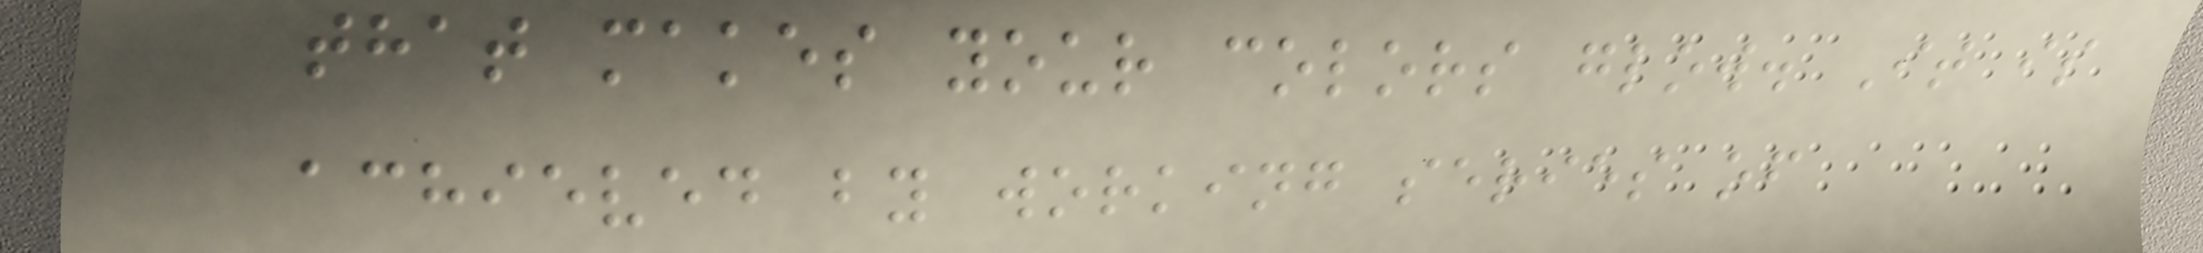that makes your colors glow. It is
achieved by working series of
